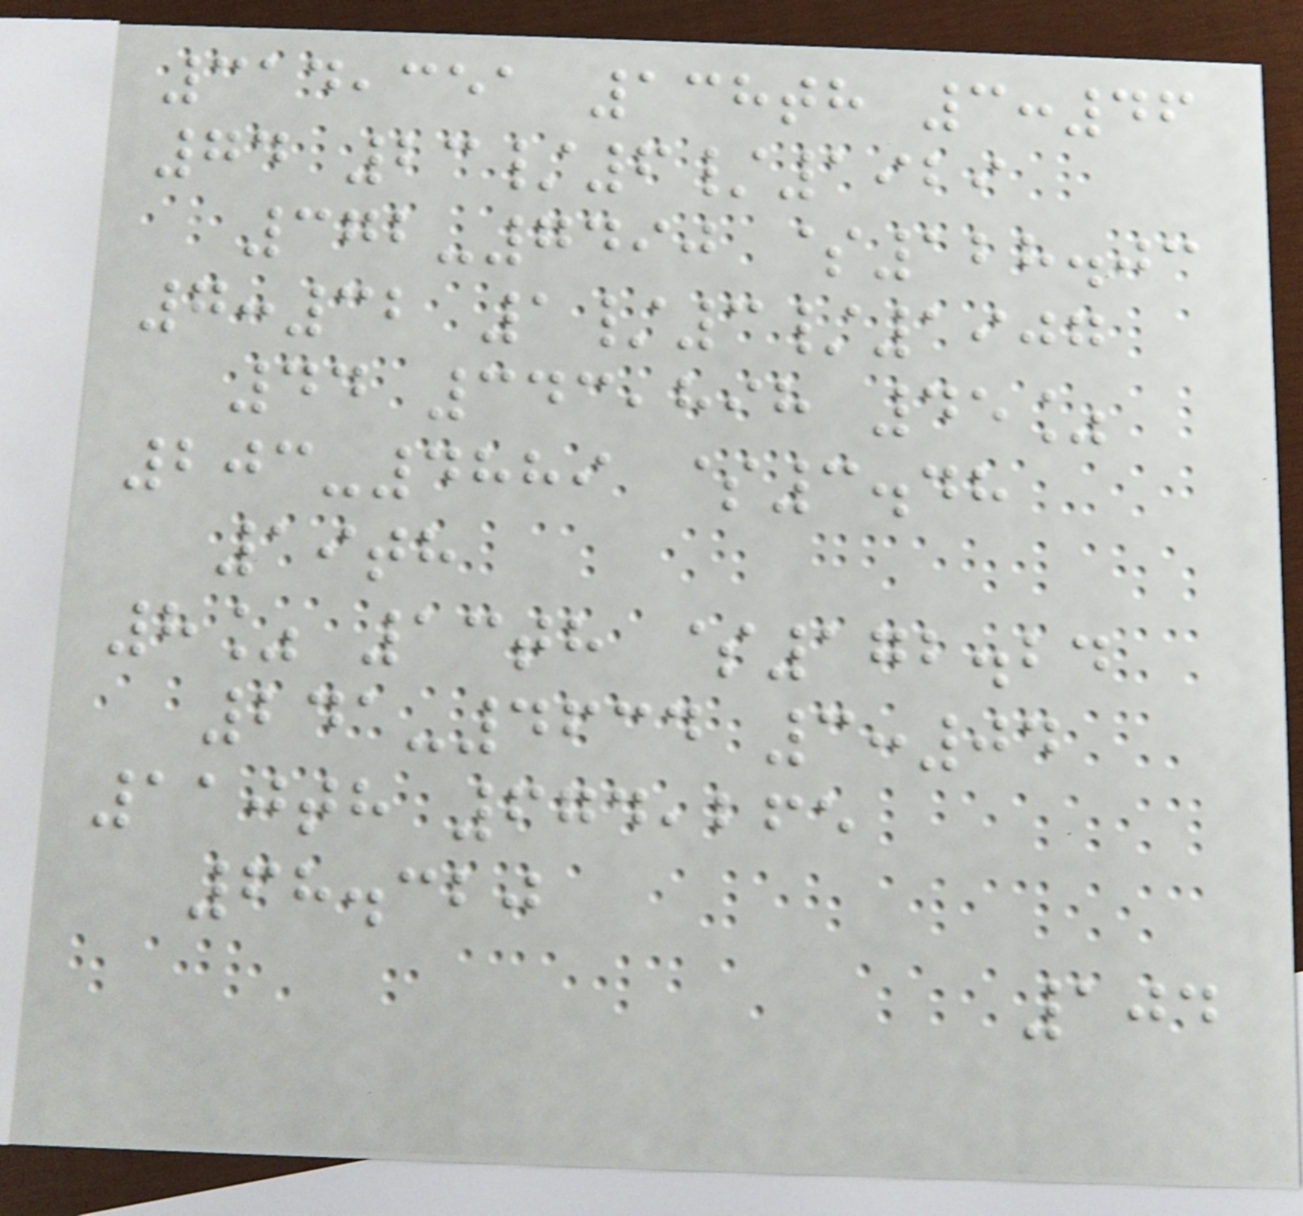314,351 138th 3:46
74 23/6/1929
372-7490 $128.03
7:32 1/3/1907
44 343,898 45%
203-4889 $3.48
19th
8% 13th $172.24
241-4634 3:04
110th 674,265
68.320
104
